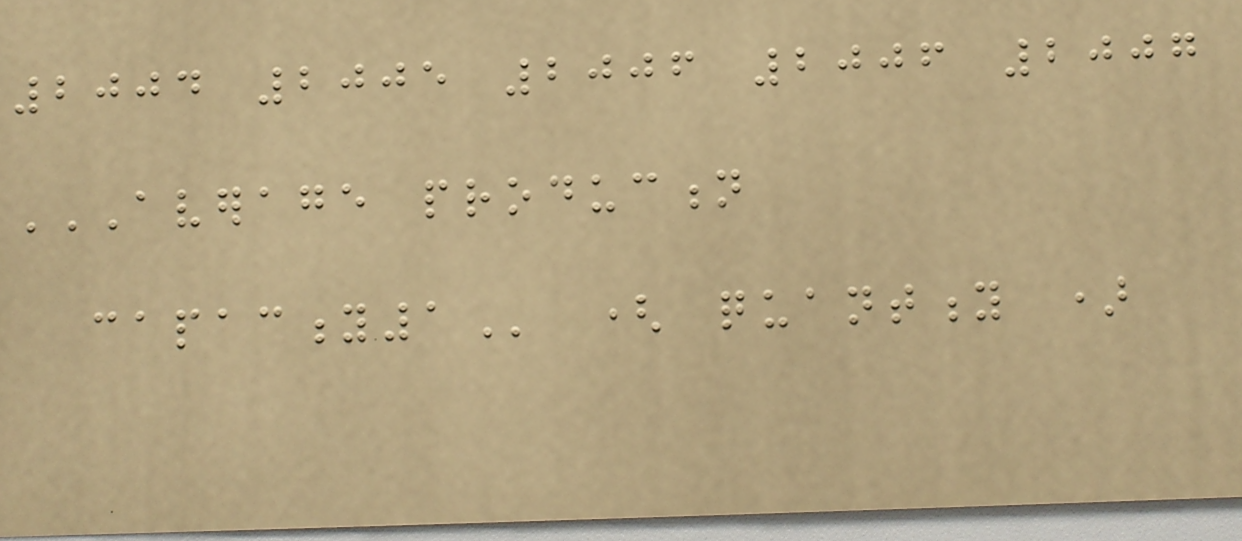2004 2005 2006 2006 2007
AVERAGE PRODUCTION
CAPACITY1 ( quantity )
